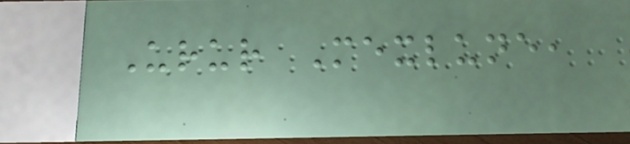Urur Mexlune,
